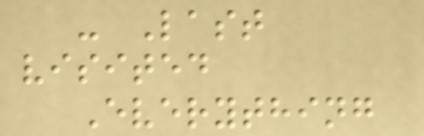- Last
visited
Everything
